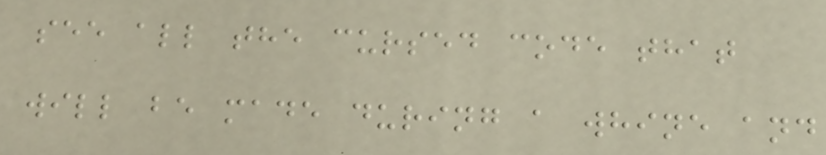see all the cursed code that
will be made during a whine and
